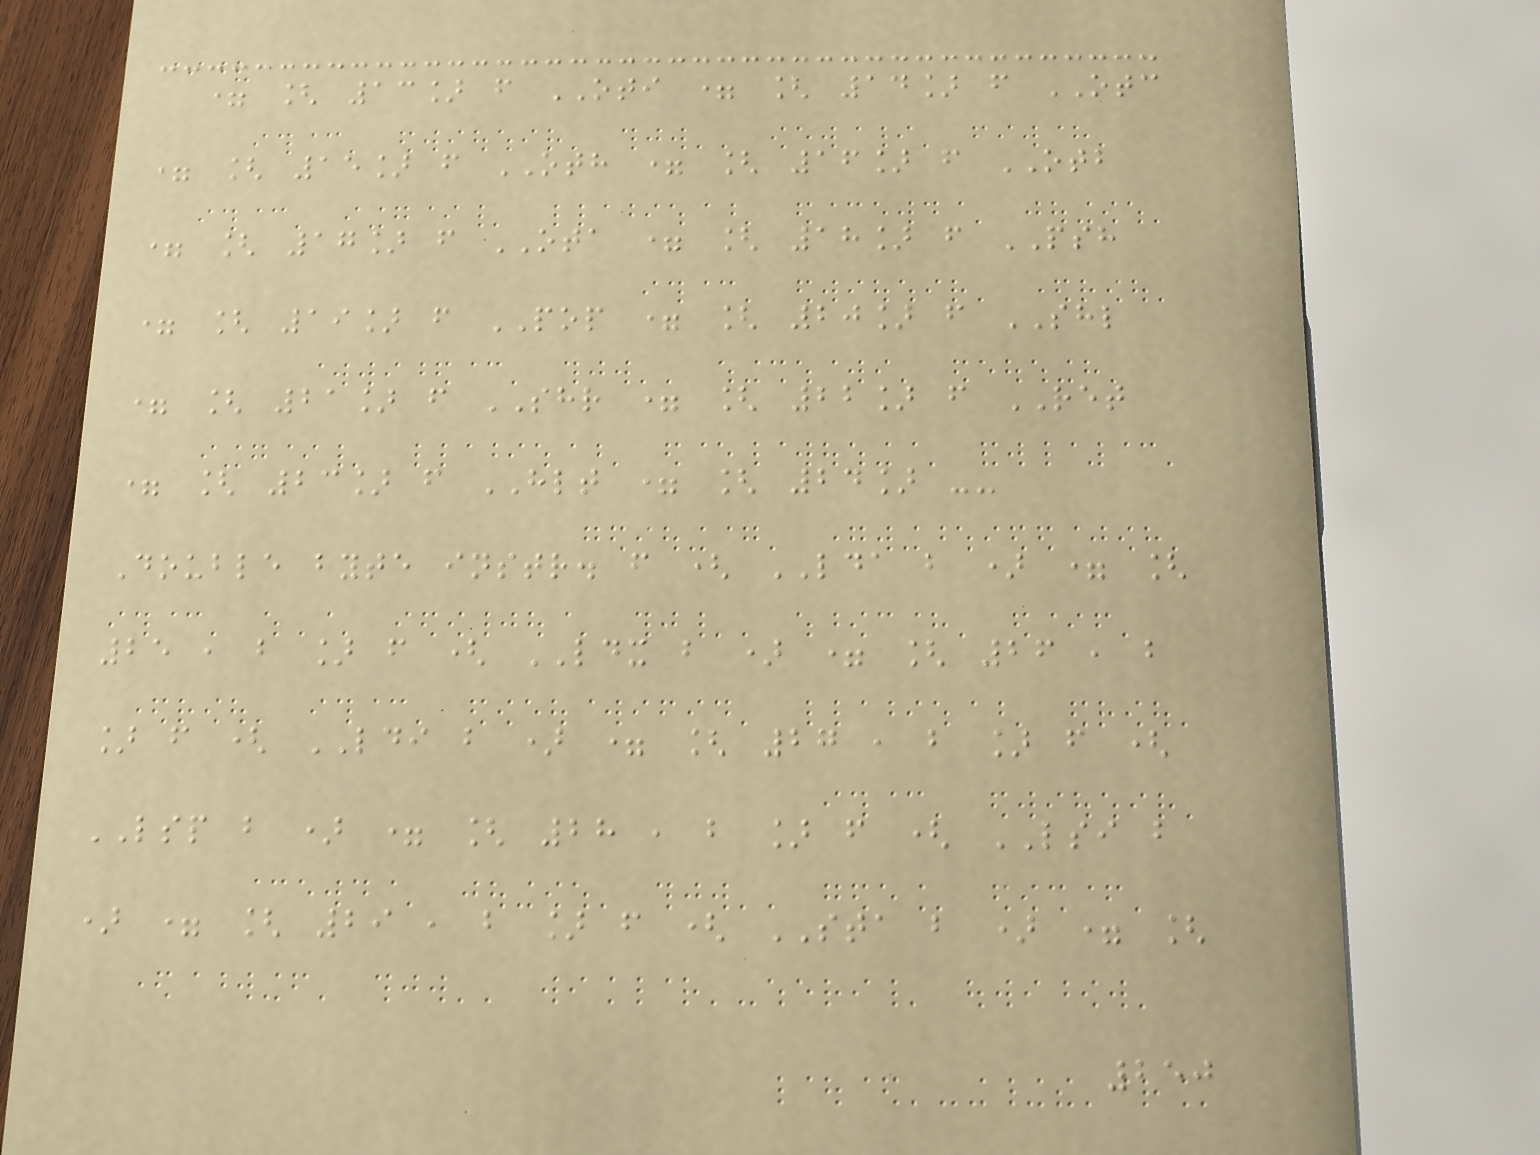= [ 13] f OTI = [ 14] f OTC
= [ 15] f OTH = [ 16] f OTB
= [ 17] f OTA = [ 18] f PSH
= [ 19] f POP = [ 20] f SHL
= [ 21] f SHR = [ 22] f RET
= [ 23] f HLT = [ 24] --
Double byte instr. f ( LDA b ) = [
25 , b ] f ( LDX b ) = [ 26 , b
] f ( LDI b ) = [ 27 , b ] f (
LSP b ) = [ 28 , b ] f ( LSI b
) = [ 29 , b ] f ( STA b ) = [
250
